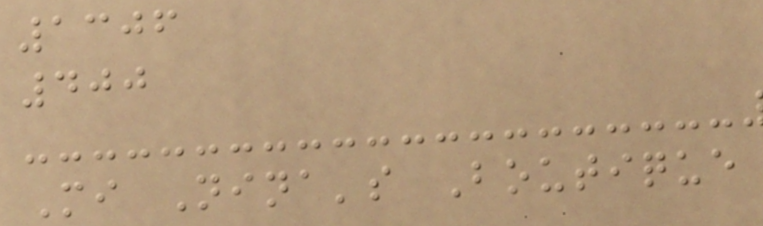1306
400
Mi Nina's Boutique
